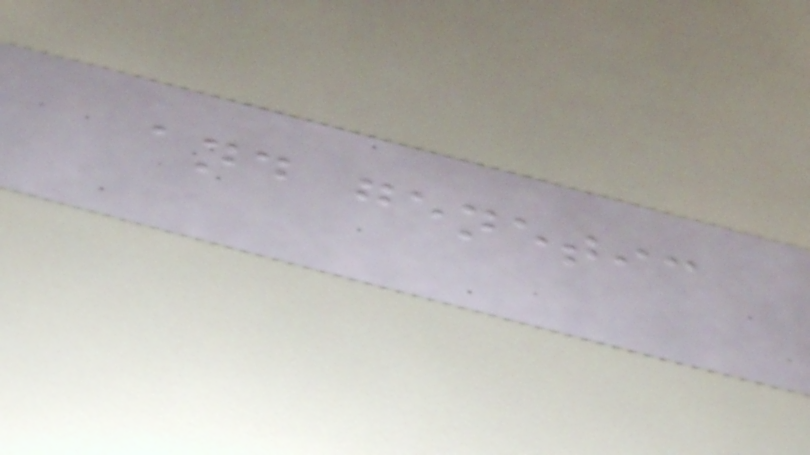and genetic
